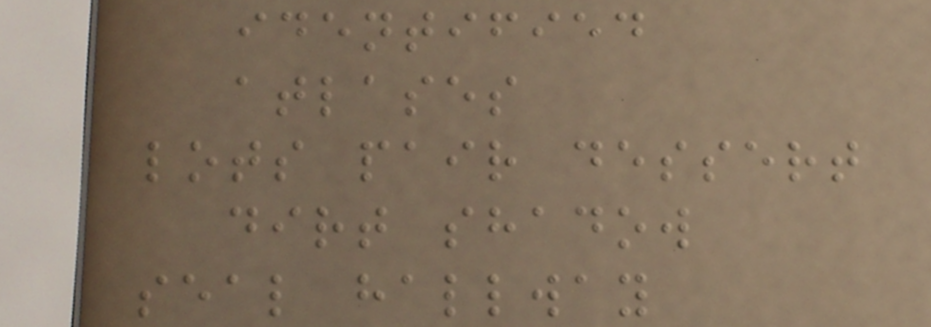identified
atlases
lots pair dessert
dirt shadow
seal hallway
